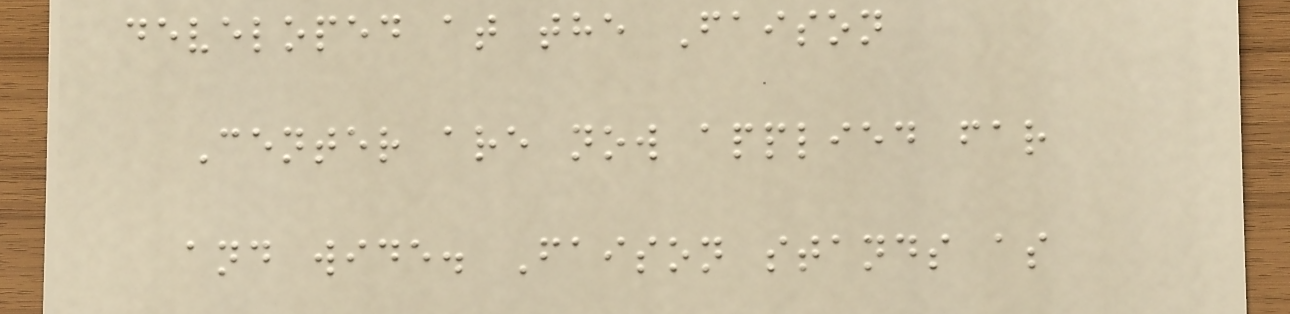developed at the Faison
Center are now applied far
and wide. Faison stands as
